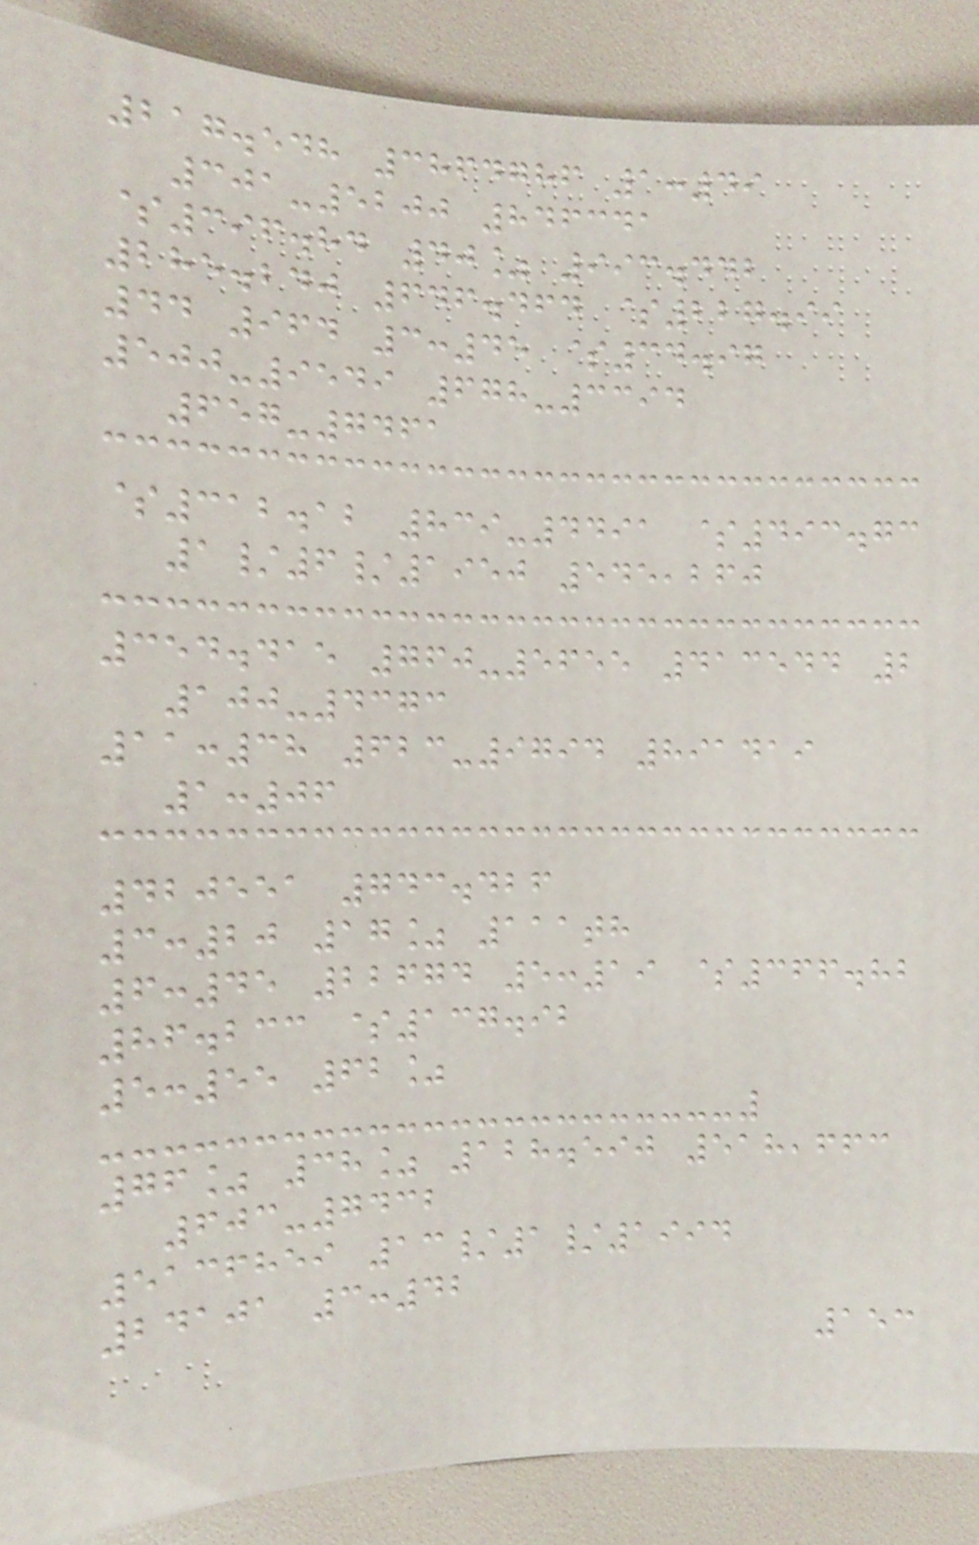217.548 3864786 1:49
301-5200 846341
$396.84 40% 993.442
285.240 646.464 $227.99
44 964 3:45 $34.97
500-9549 678-3394
657-7461
$312.12 839-4491 $493.73
1/6/1950 545,260
354.415 760-5655 413544 2
100-4373
11:38 623-9794 891419
1:06
420551 743.426
3:20 17% 111th
6:45 22674 5:19 $366.82
86.233 $137.92
5:55 62%
76% 38% 128.590 518,663
603-7432
5136859 13/1/1994
24101 3:42
153
